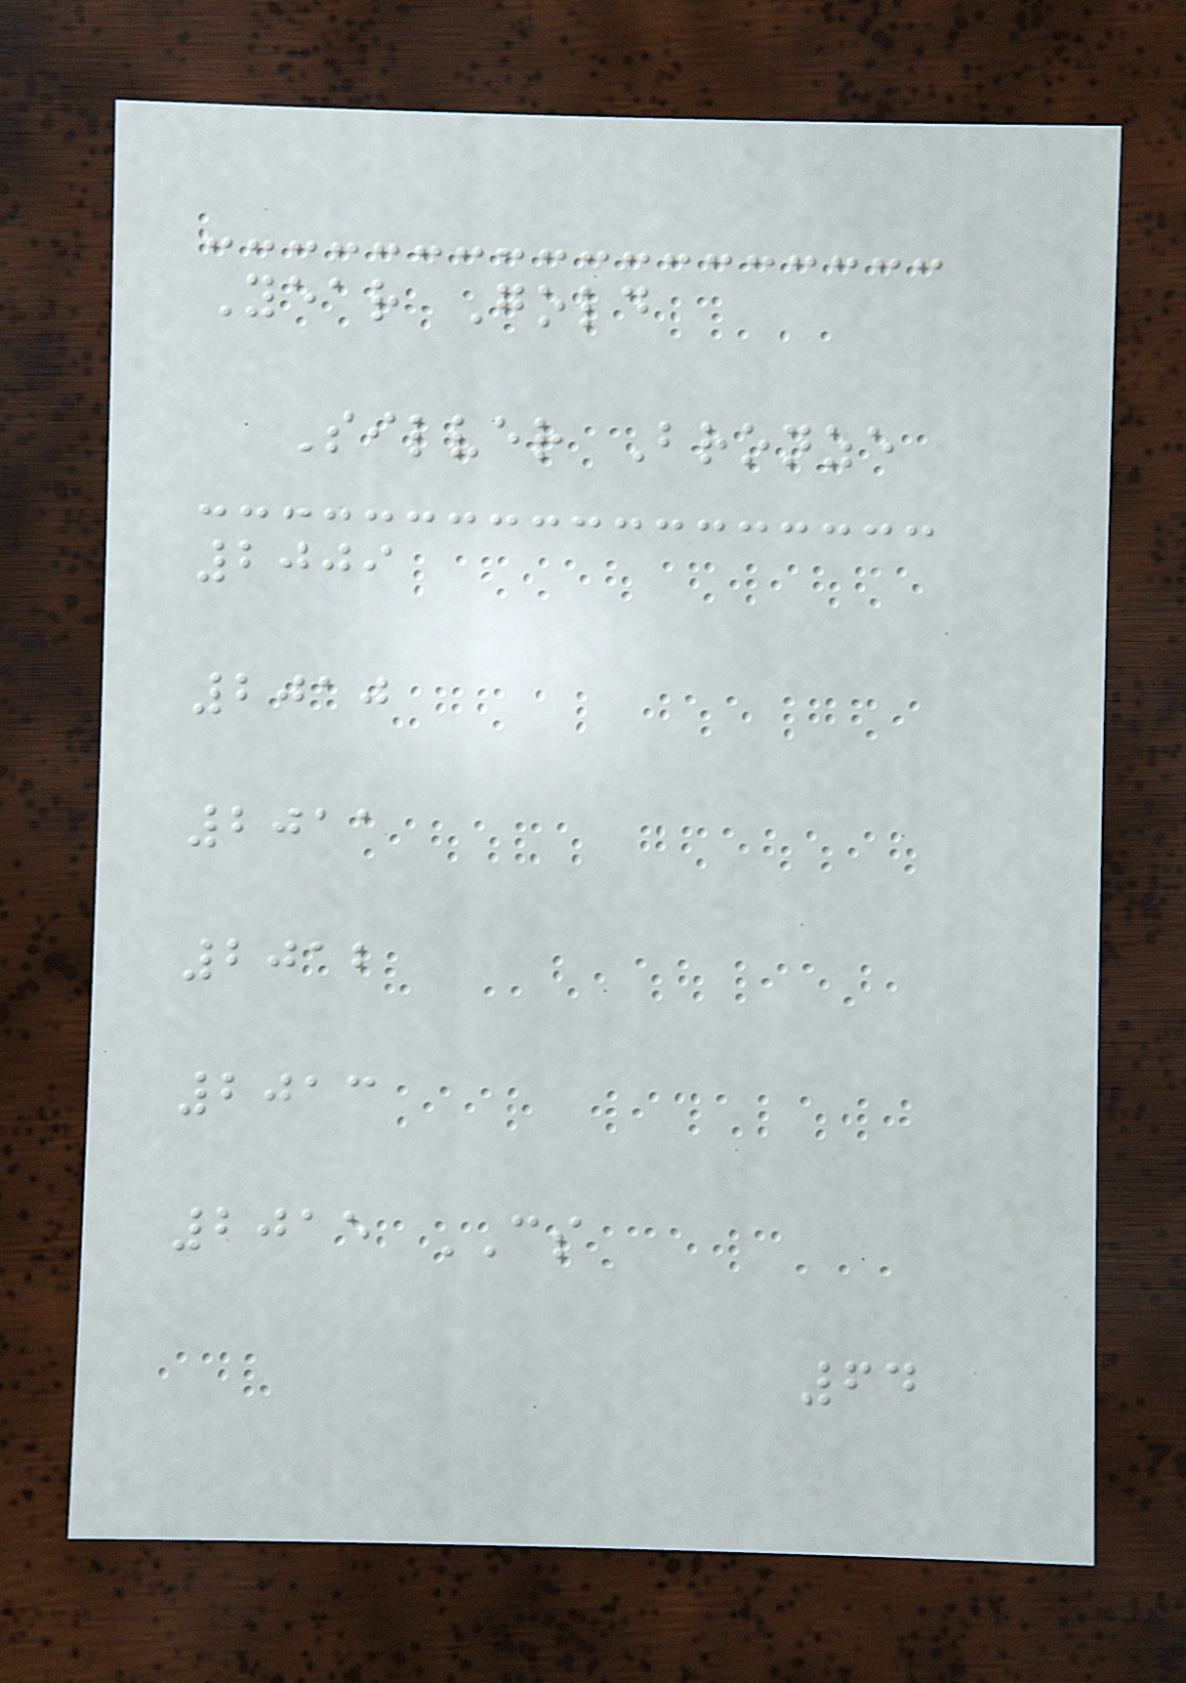Year Gold
Silver Bronze
2009
2010
2011
2012
2013
2015 CS
64
